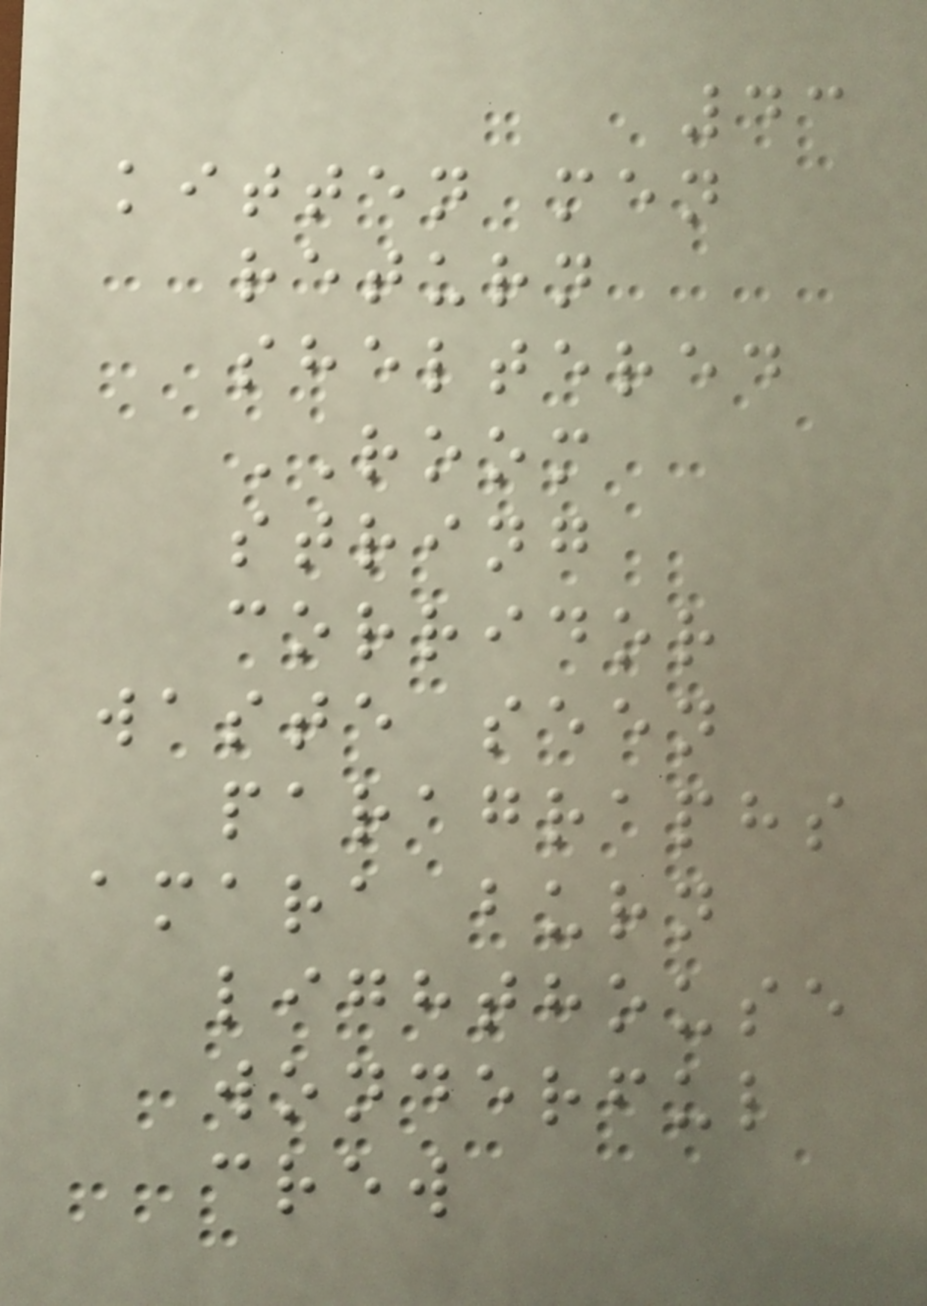43
kitten men
return
sheltered
ROOM
string
corridor
waste seen
paragraphs
amara burn
lighthouse
wonderful
crew
